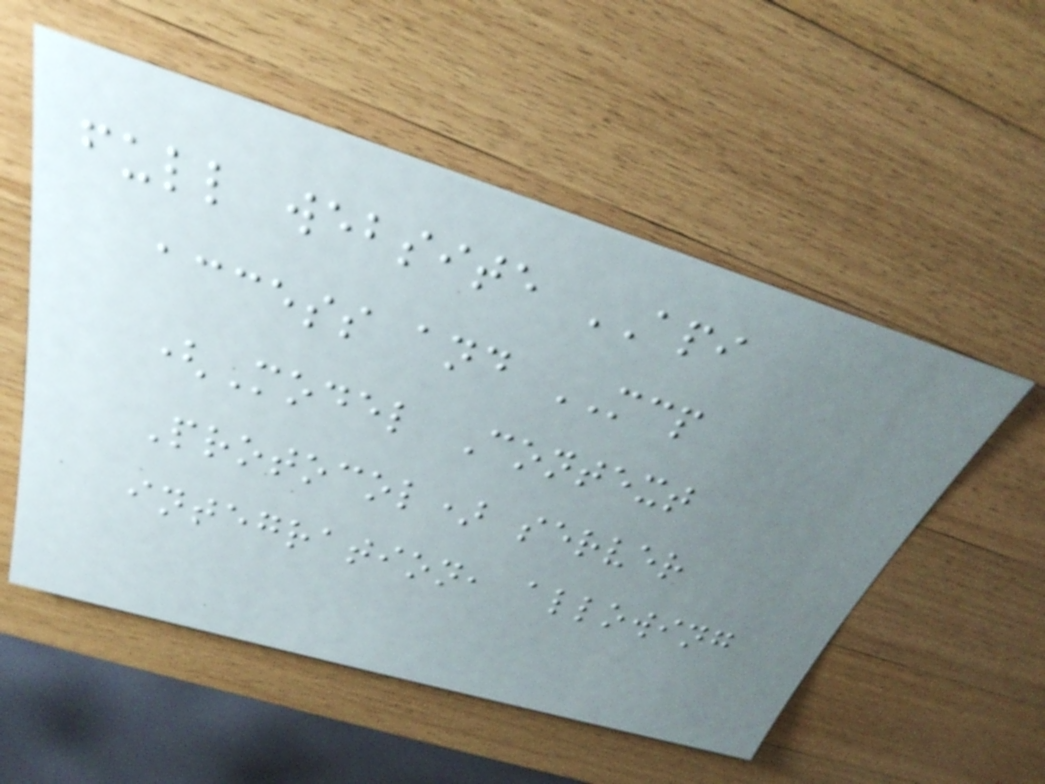full website API
access and MCP
(Model Context
Protocol) server
integration, allowing
